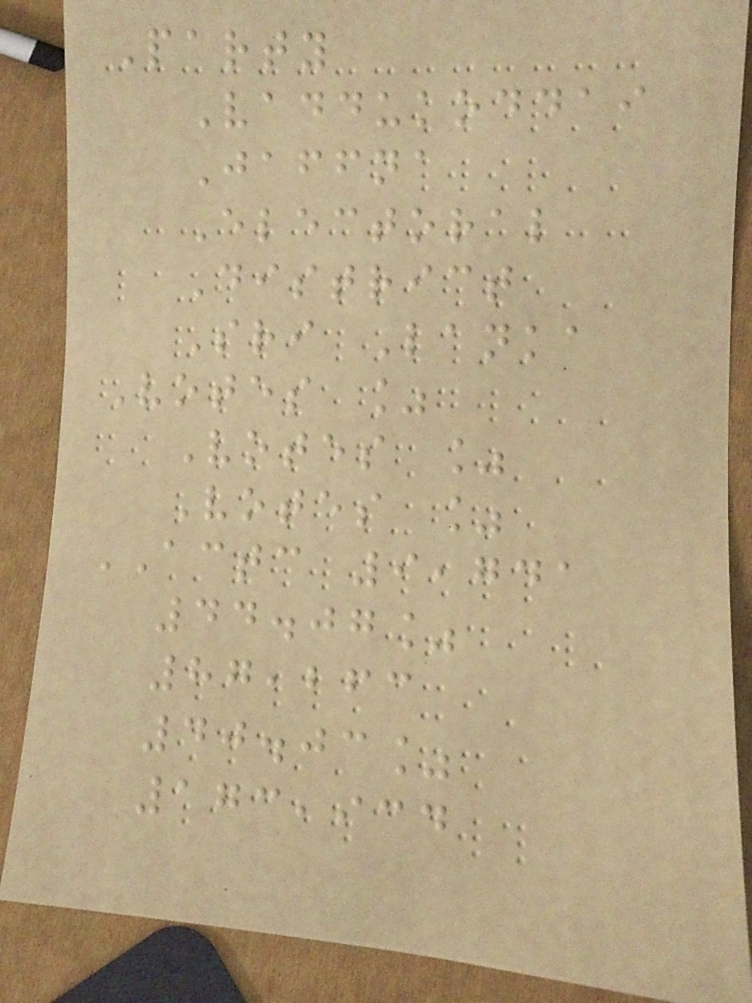Party
Vaddukoddai
Jaffna
Electoral
District
Sri Lanka
Votes %
Votes %
Votes %
ACTC 9,741
44.07%
87,263
40.03%
173,934
